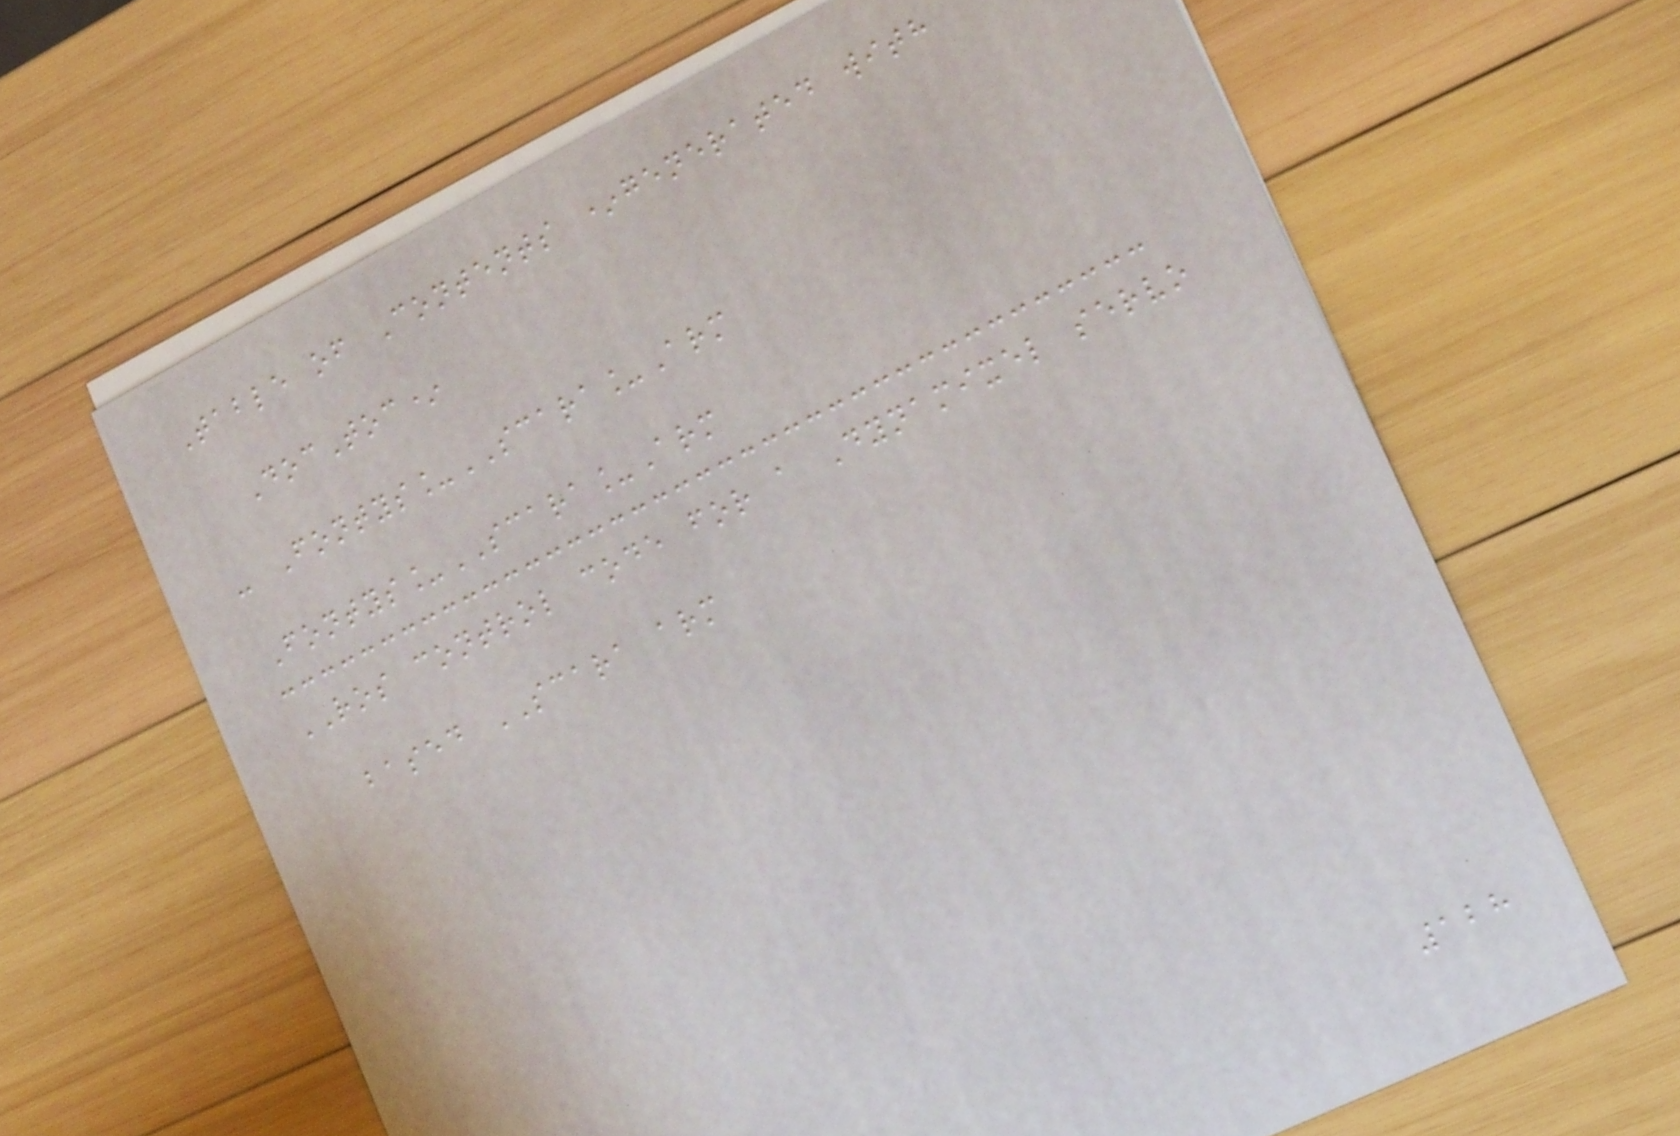Table of Contents *generated with
DocToc*
- Fontys_SCARA_Arm
Fontys_SCARA_Arm
ROS control code for a Dynamixel servo
based SCARA arm
128
